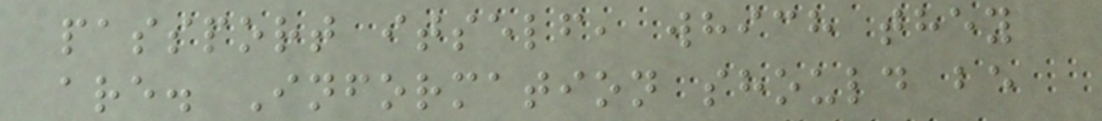passport itself, which they
are. Information should be
